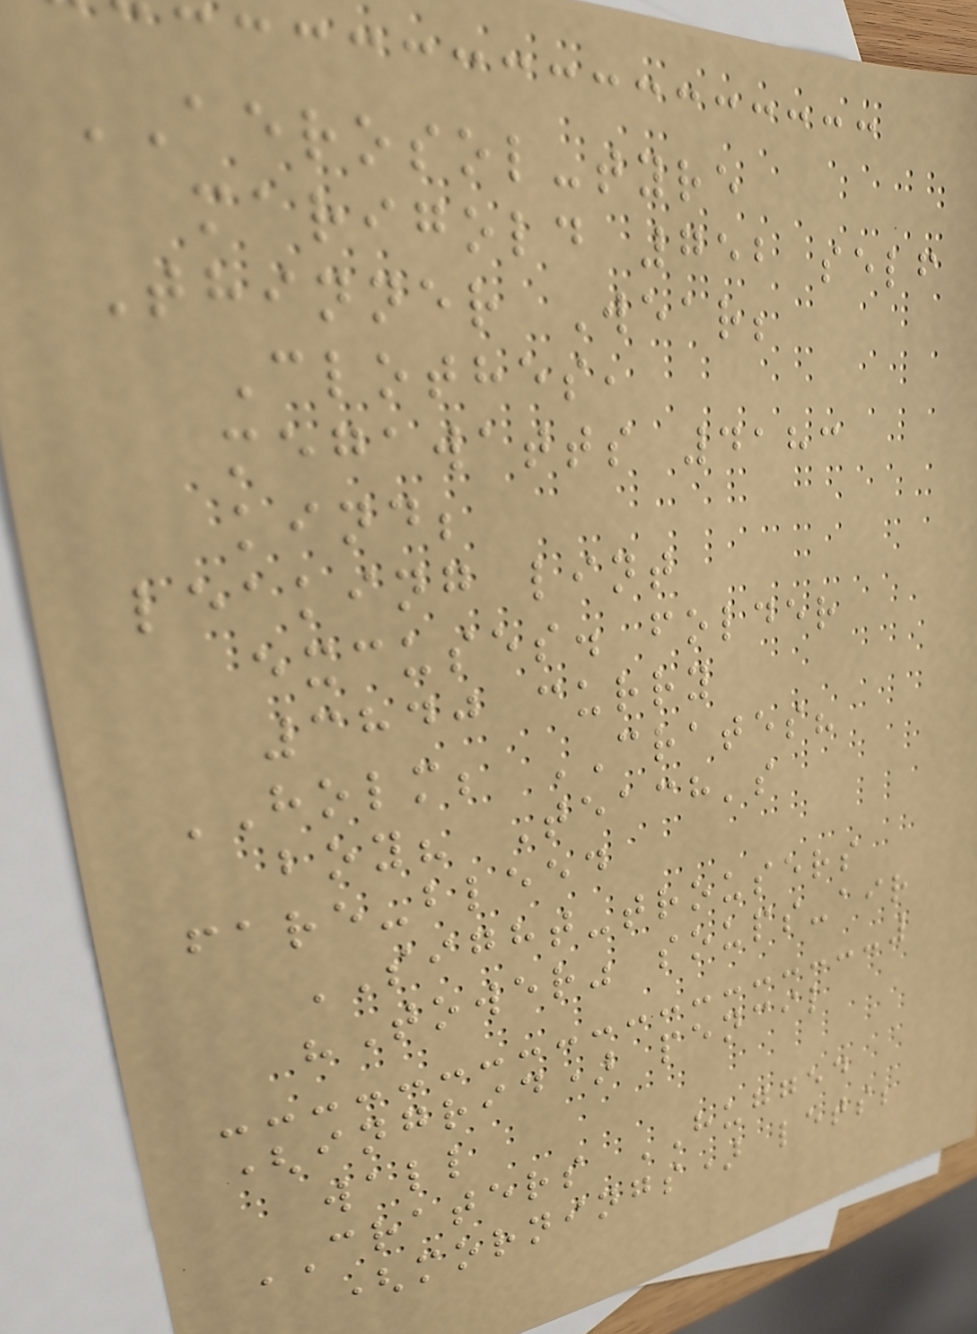AEROSOL-tyre
marigold 752 self
Thinner Wear;
Clothes,
megawatts 4183
kind;
leaking lint
excuses. folder
3840 curry
HOLM; CRATES?
boy? Teach's
fare-bleed
SIGHT-trousers
"Tower" soups-air
(ingrid) pencil
wall
CRATERS HUGGED
(mornings) lets;
